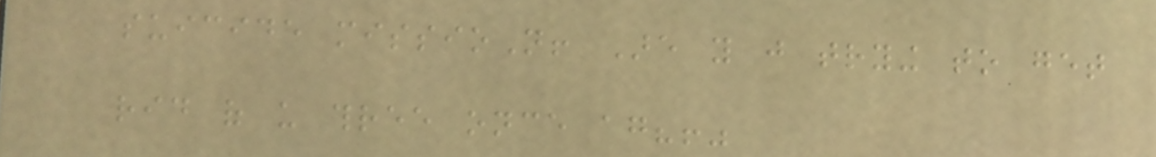suicide missioN! Are you just trying to get
rid of us three once again?!"
